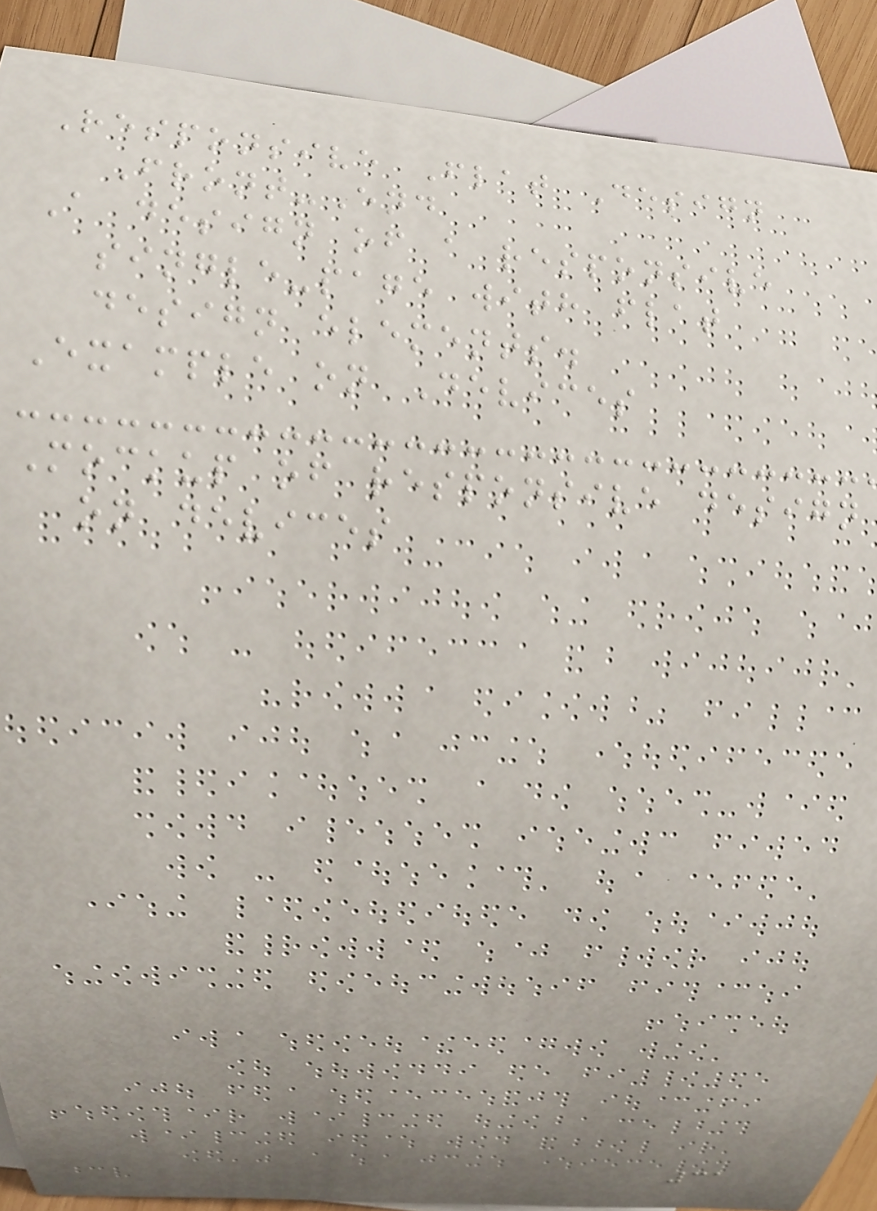Responsive Flat Design
Front-End
A design of a responsive
single-page with flat
design elements.
Example on Devices
Mockup of responsive design
on devices
31
